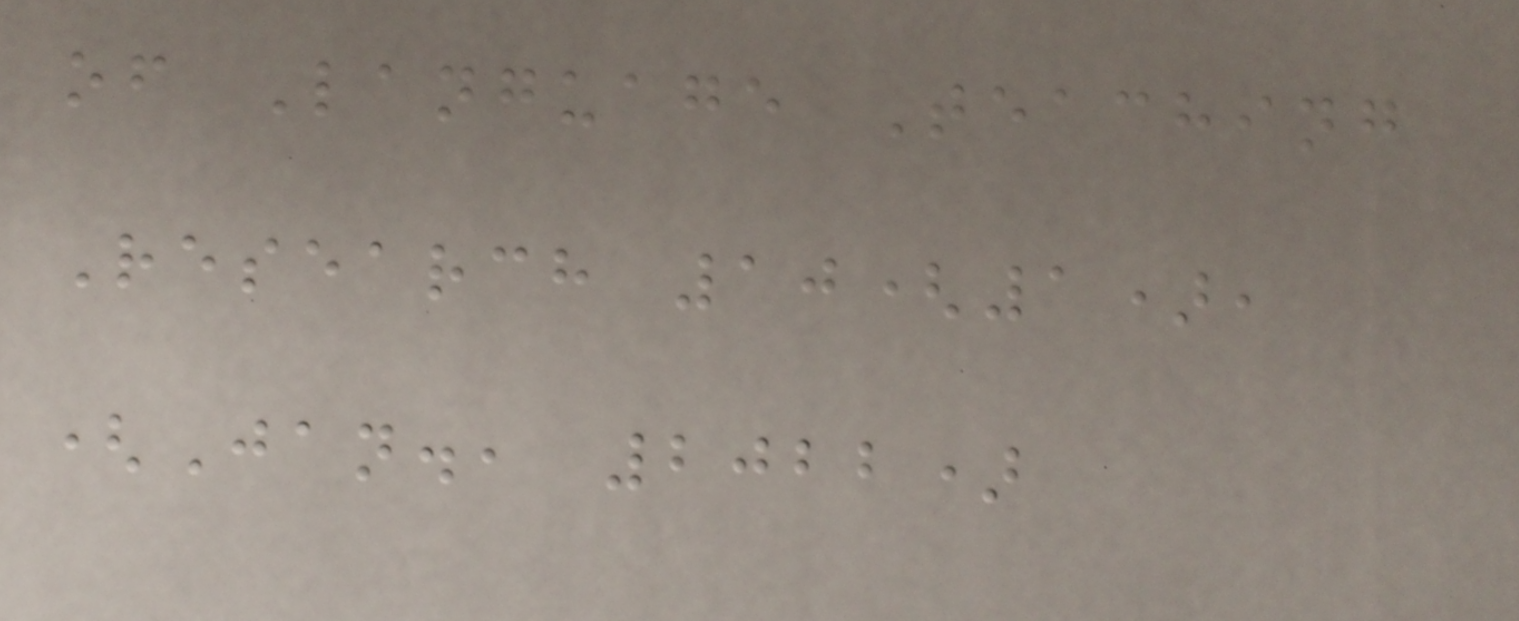of Language Teaching
Research 10(1),
(Jan., 2022)
